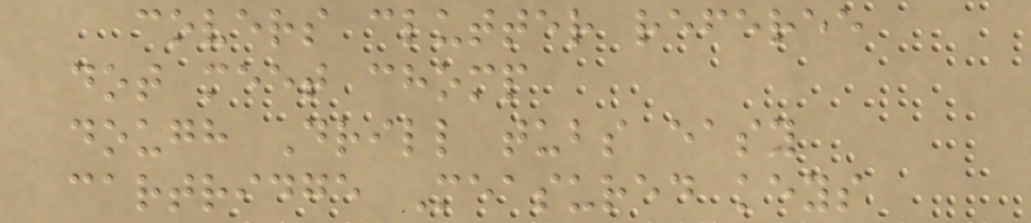covers clutter referee
dot meet chomp
dough Drill tubs easy
cartridge Measured keys
